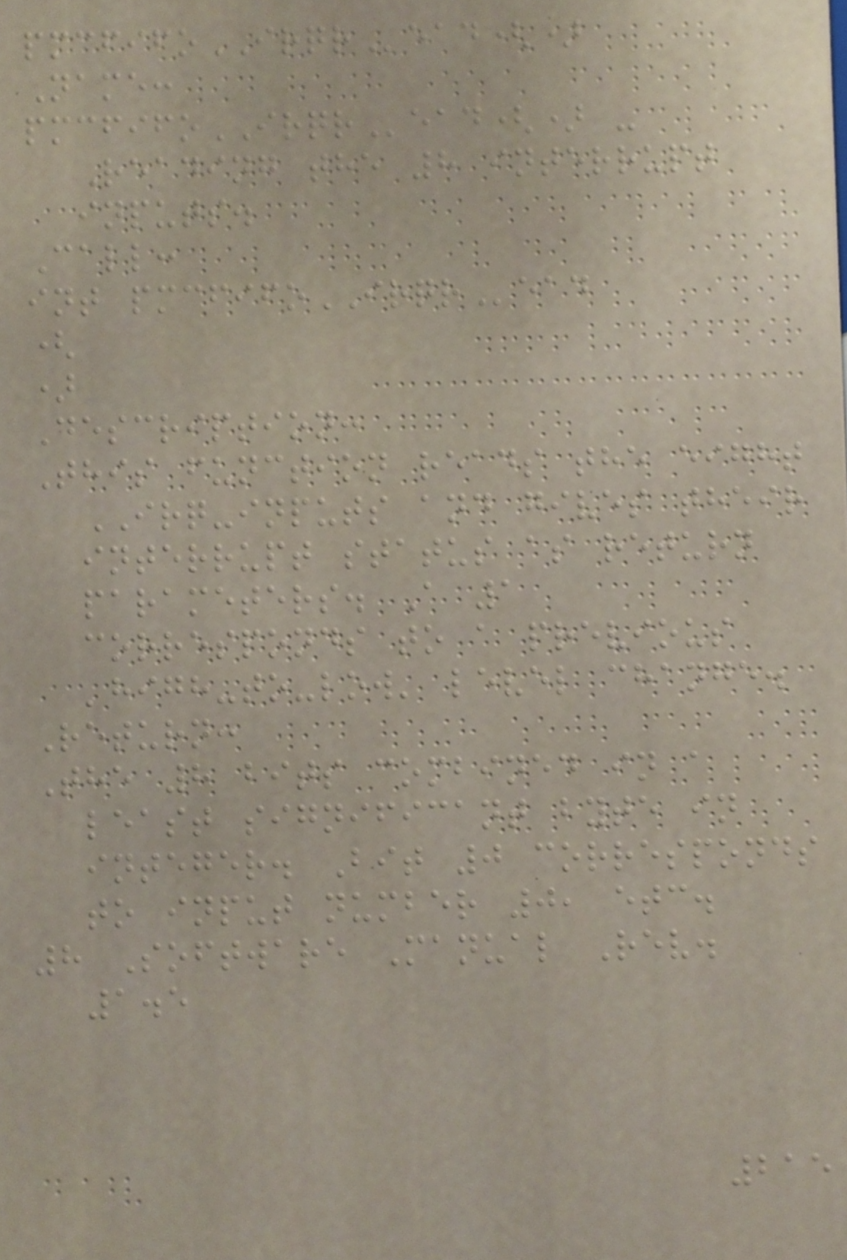pmcfifoIRQRead()
Name:
pmcfifoIRQRead() -
Reading the 8 interrupt
inputs.
Call:
int pmcfifoIRQRead
(
)
Description:
This function reads the eight
IRQ-inputs and gives their
interrupt status as return
parameters. A 1
corresponds to a previous
'high-to-low' level change.
Return:
The 8 bits combined in a
least significant byte in
integer. Bit 0 corresponds
to input number 0, etc.
8 Software Manual Rev.
1.5
215
